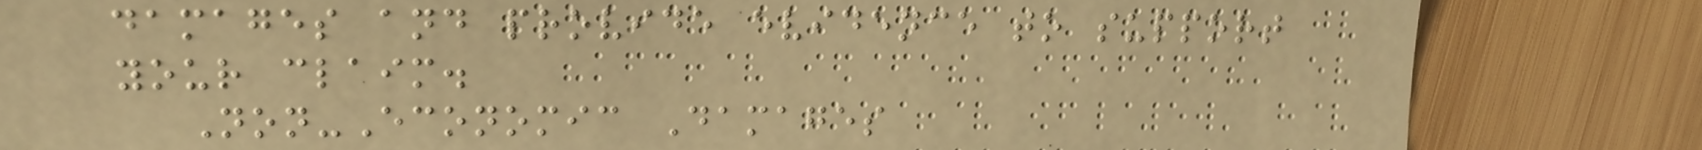damages and provide evidence to support
your claim.
Non-Economic Damages
